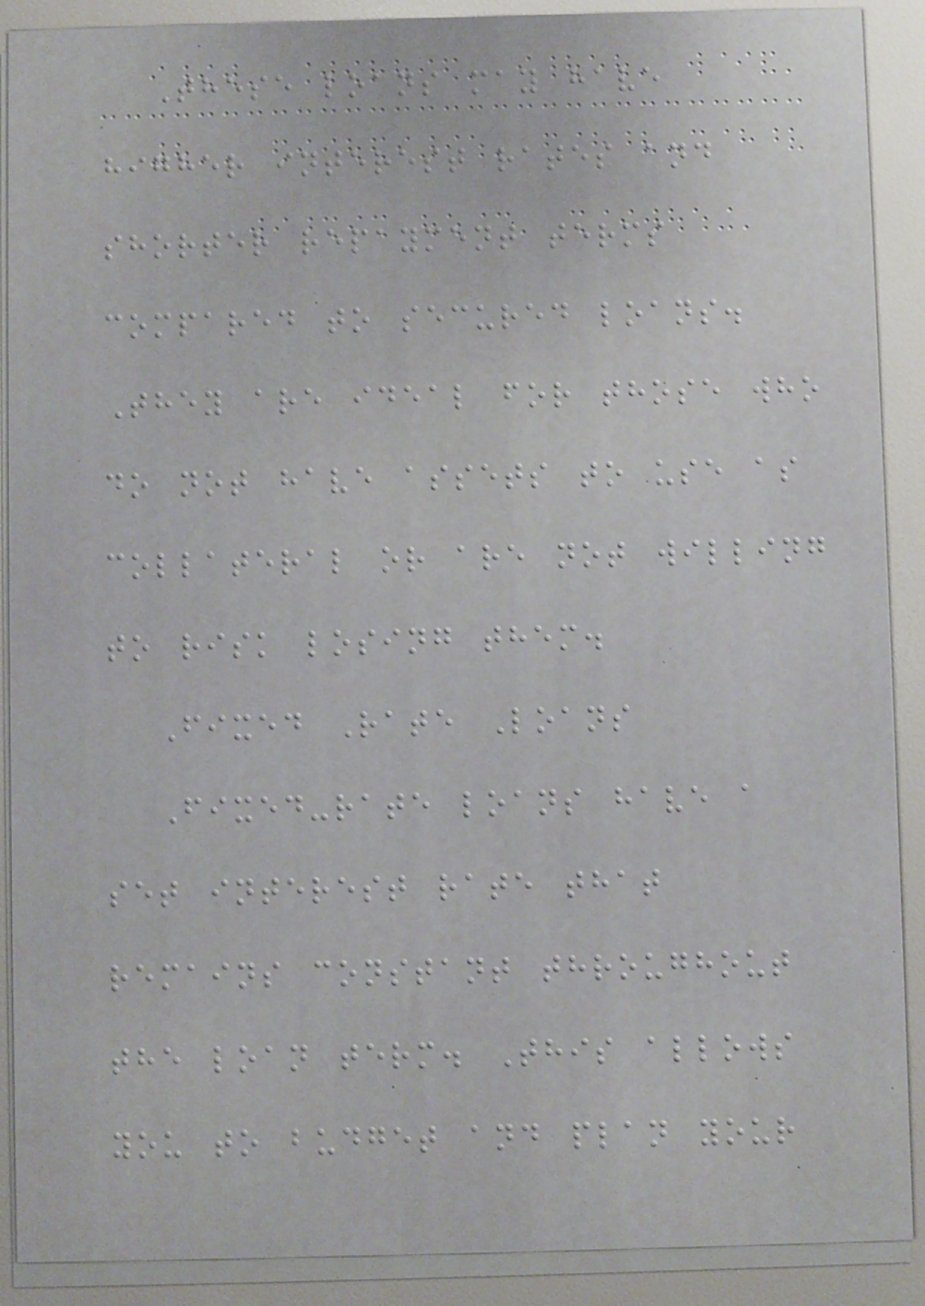These loans may have
higher interest rates and
shorter repayment terms
compared to secured loans.
They are ideal for those who
do not have assets to use as
collateral or are not willing
to risk losing them.
Fixed Rate Loans
Fixed-rate loans have a
set interest rate that
remains constant throughout
the loan term. This allows
you to budget and plan your
